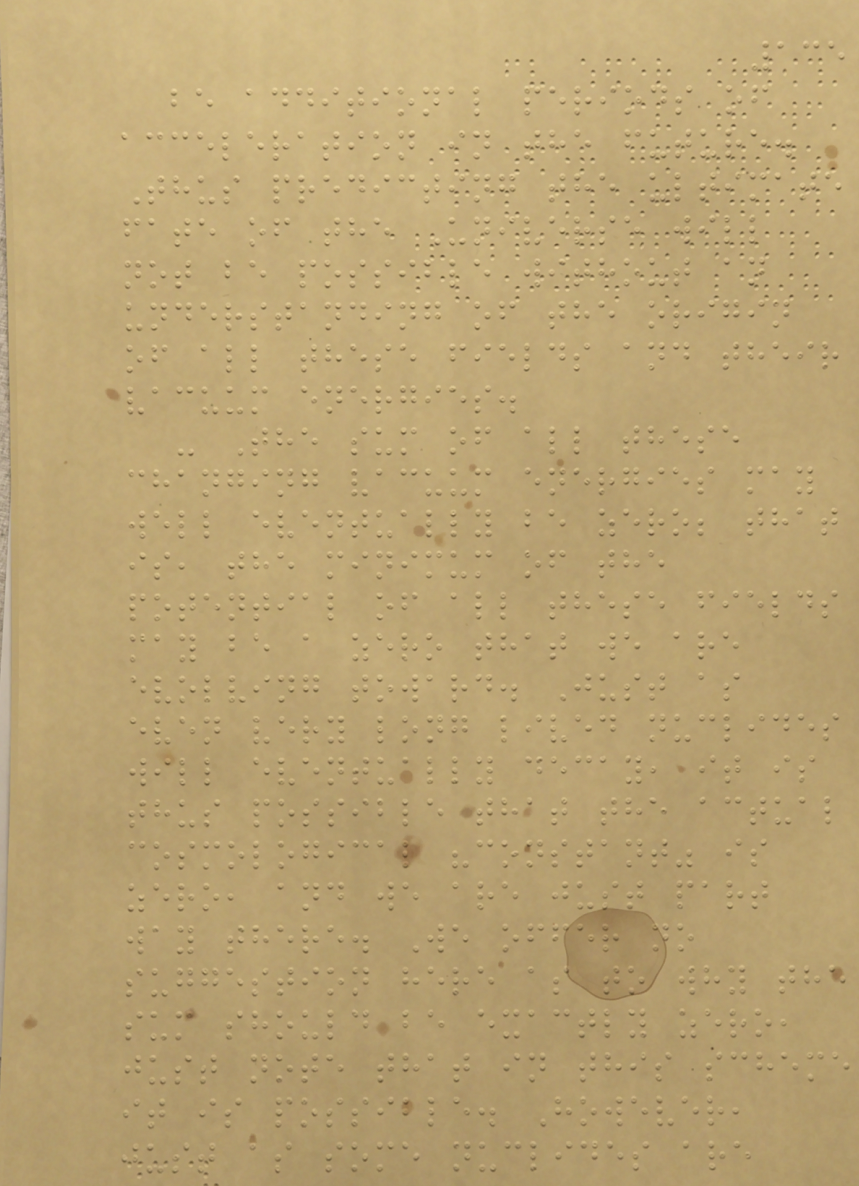135
be additional periods of
acceleration in the future.
Thus predicting the ultimate
fate of the Universe will
not be possible without an
understanding of the origin
of all these fields and their
vacuum energies.
- The sum of all these
changing vacuum energies may
well eventually be zero; that
is, the minimum of the
potential of all these fields
may be a zero that we are
evolving toward. Just as
even very long lived nuclides
will eventually decay, it is
thus possible that the actual
cosmological "constant" is
zero, and we are just part
way there. We offer no
suggestion here as to why the
sum should be exactly zero,
just note that in this scheme
it is possible. However,
just as some nuclides are
